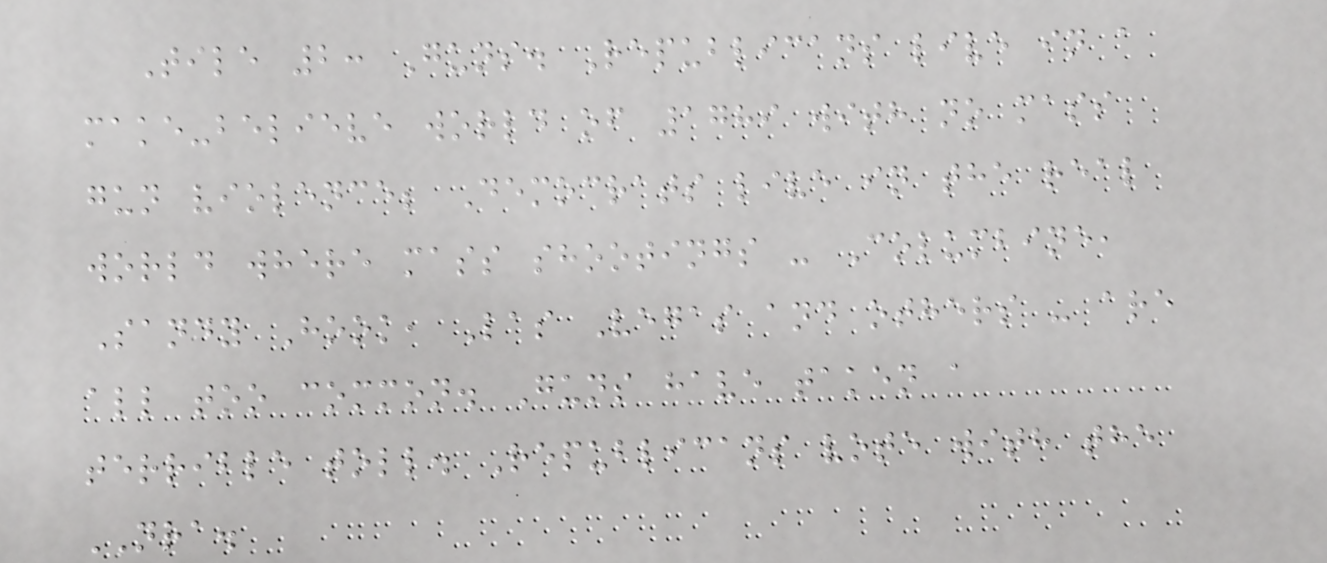Tile 2: Guns. Republicans live in a
make-believe world of 1789 with no mass
gun violence; Democrats live in the real
world where mass shootings - Columbine,
Sandy Hook, Las Vegas and others - are
all too common. Guns have taken a
terrible toll. Republicans vote with the
NRA.
